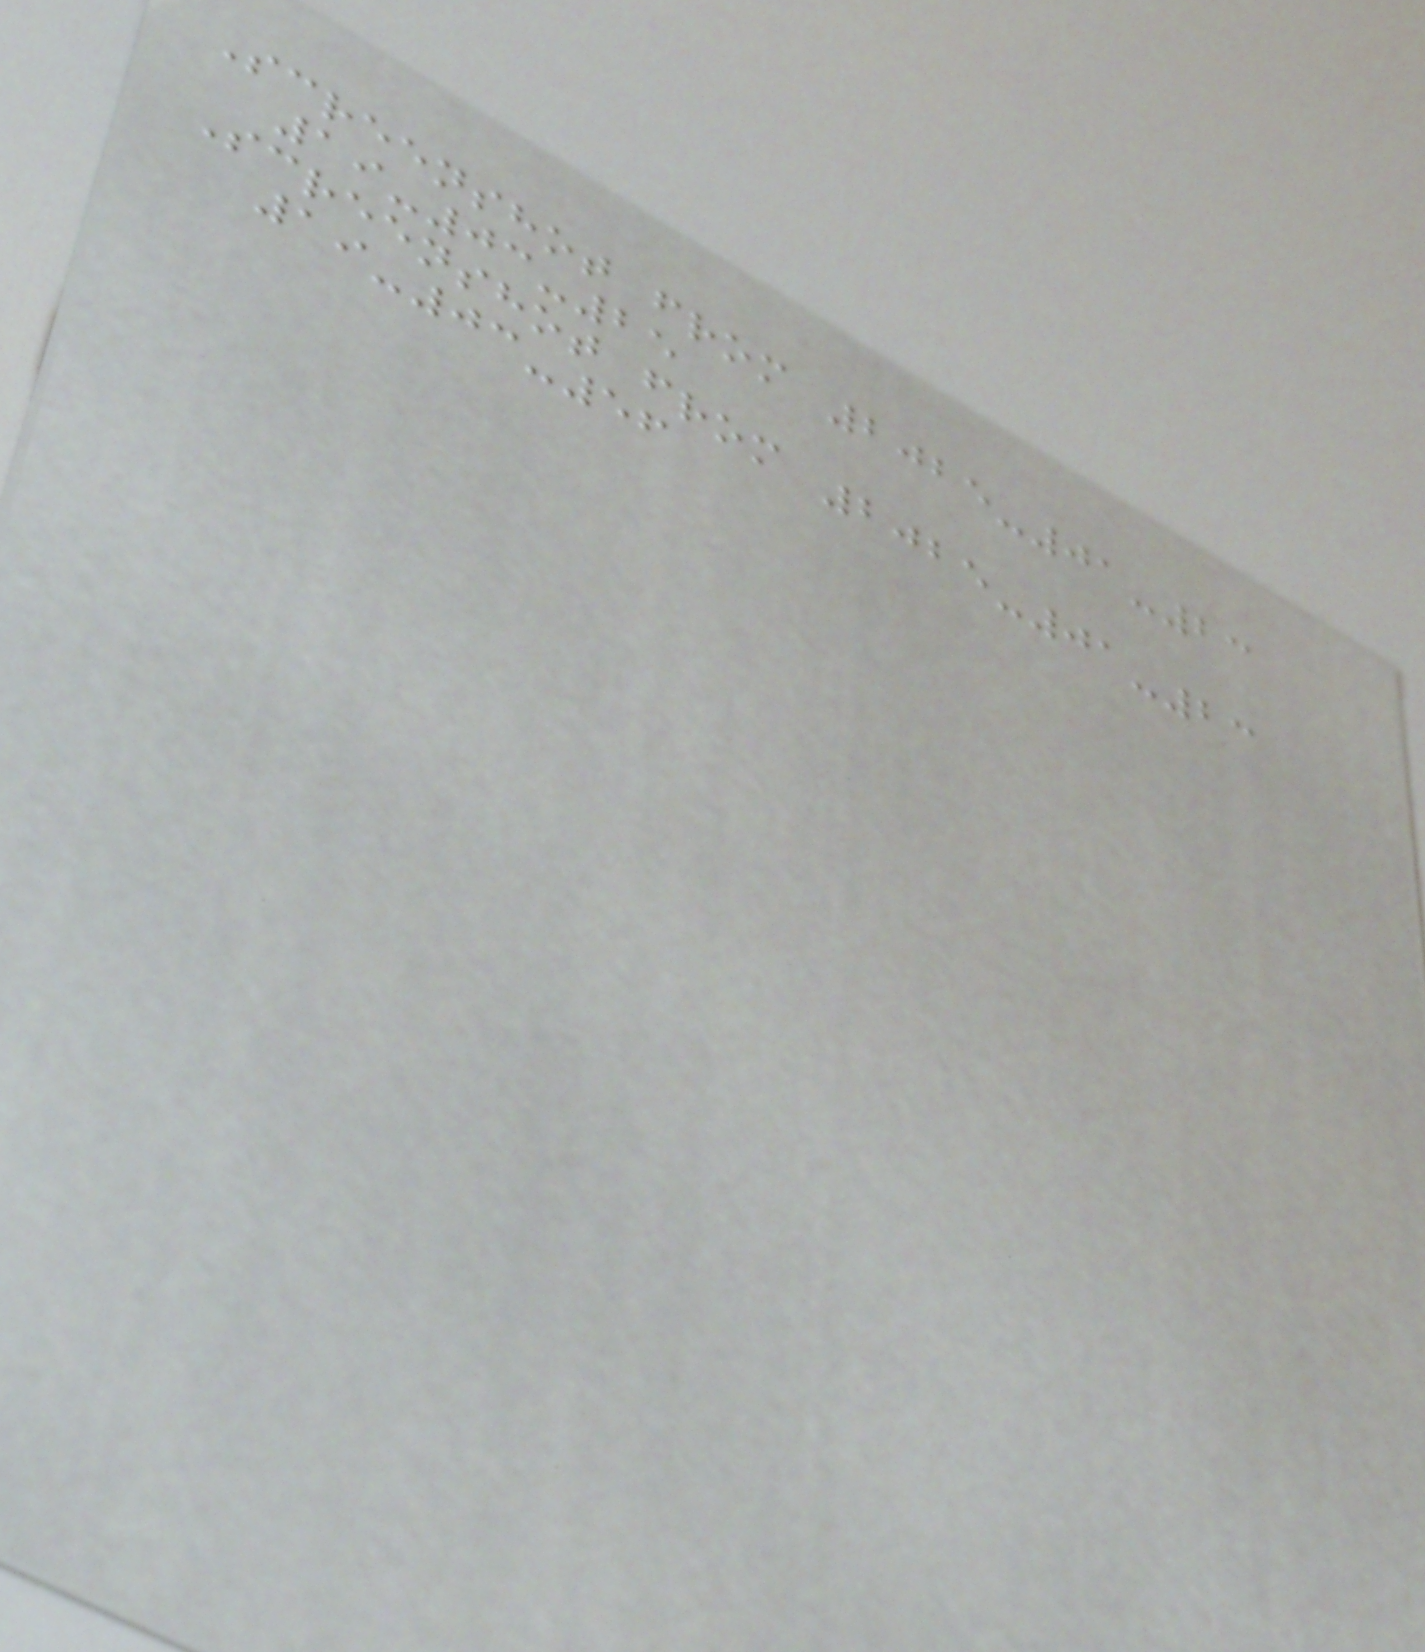Screenshot from 2025-01-23
19-03-25
Screenshot from 2025-01-23
19-03-56
